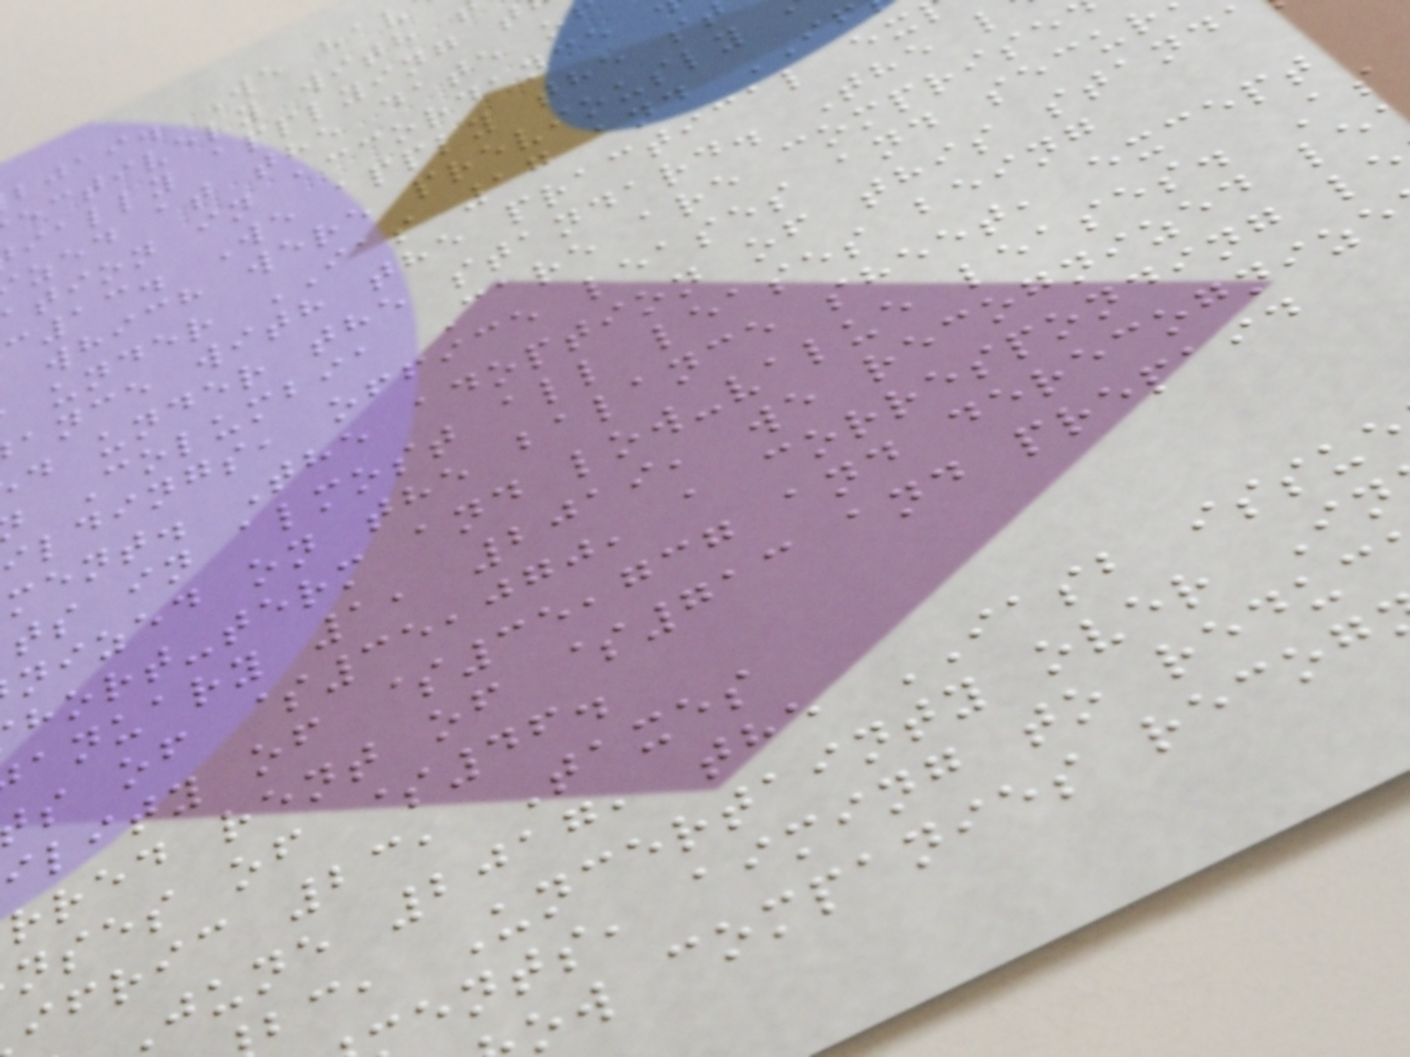bjai. We hav
ectively with
ially applying t
zed at the date o
tion in accordance
c13. We apply the s
which were previously
under IAS 17 and IF
ance with the practical ex
d under the standard. The l
Columbia Care are comprise
ildings, office leases and secur
ment. The adoption of this stand
ts in almost all leases being
nized on the balance sheet, except
hort-term and low-value leases. As
anuary 1, 2019, we recognized le
s of $35,070, a corresponding l
ility of $35,737 and derecognize
rred rent of $713 and prepaid
nses of $46.
ifric 23, Taxes
june 2017, the IASB issue
bc, Uncertainty over In
ents, aiming to reduc
ow companies recog
